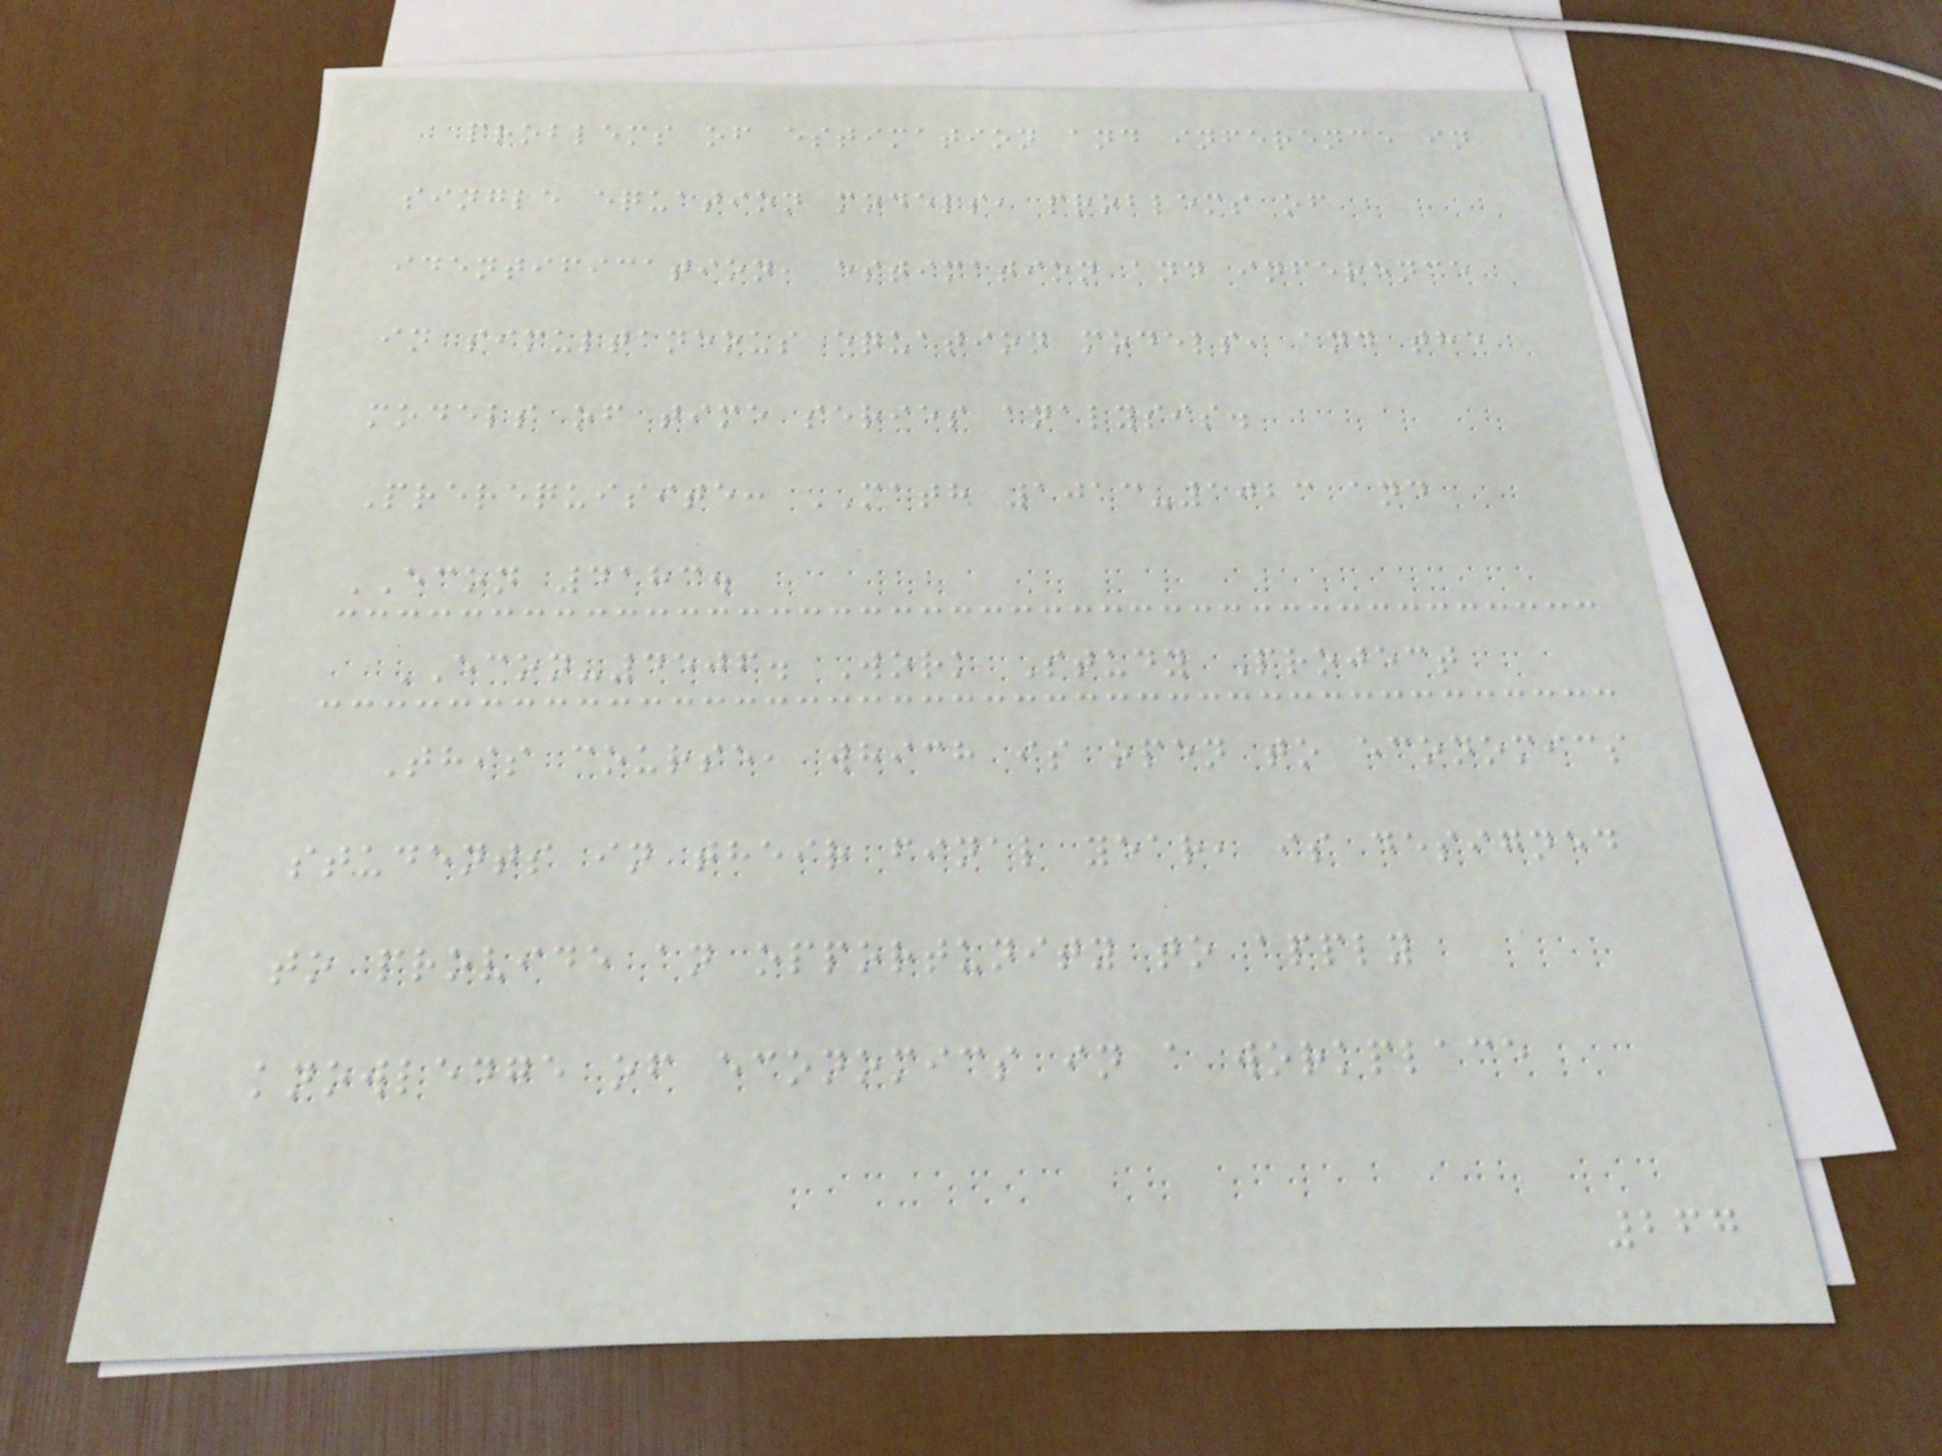problems of estimation and inference in
single equation models, problems of
identification, estimation and inference
in simultaneous equation models, and the
models of time series analysis.
Prerequisite: MATH 1013-1023 and
ECON 4183.
ECON-4506. Work Study Project
This course, which is open to economics
students in their final year, is designed
to provide an opportunity to apply
knowledge of economics in a workplace
267
